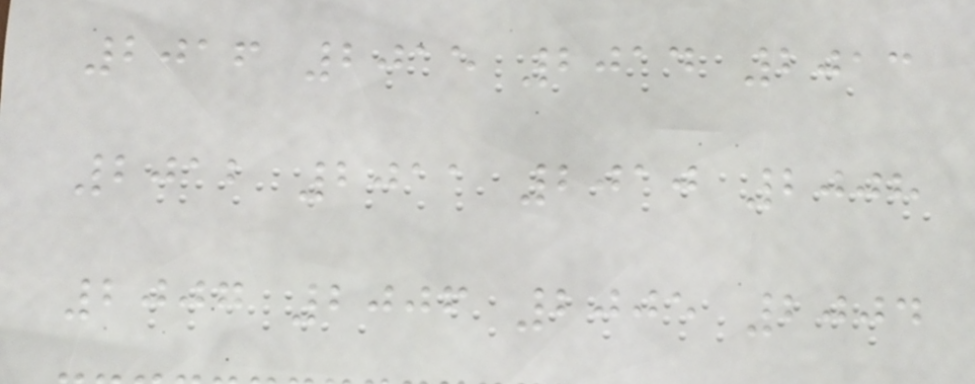2016 2015 2014 2013
2012 2011 2010 2008
2007 2006 2005 2004
